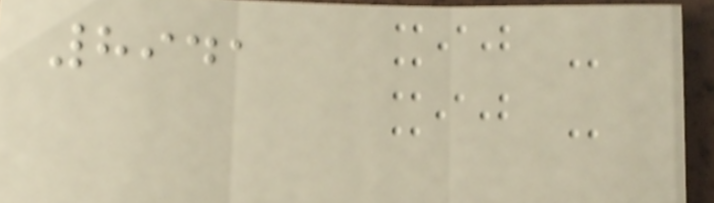8941
